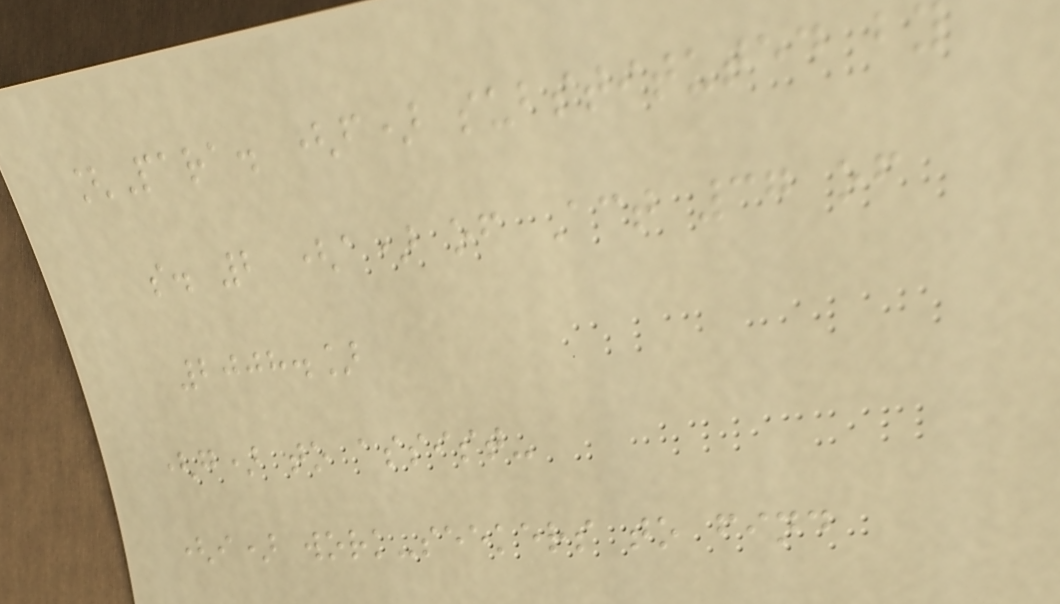[Para. (f) substituted by
s. 2 (a) of Act 37 of
2008.]
(g) to assist-
(i) work-seekers to find
